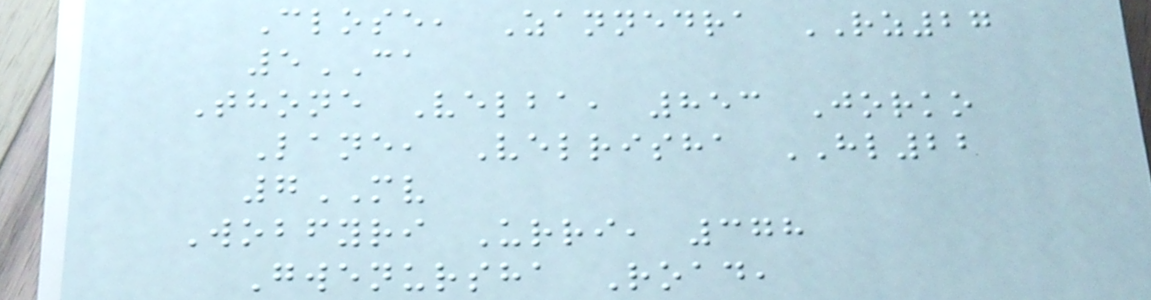Close, Zannedra RZ27
5CA
Thone Velba, 853 Jorko
Lane, Velrisha HL22
7MV
Wobfyri Urri, 378
Gwenursha Road,
